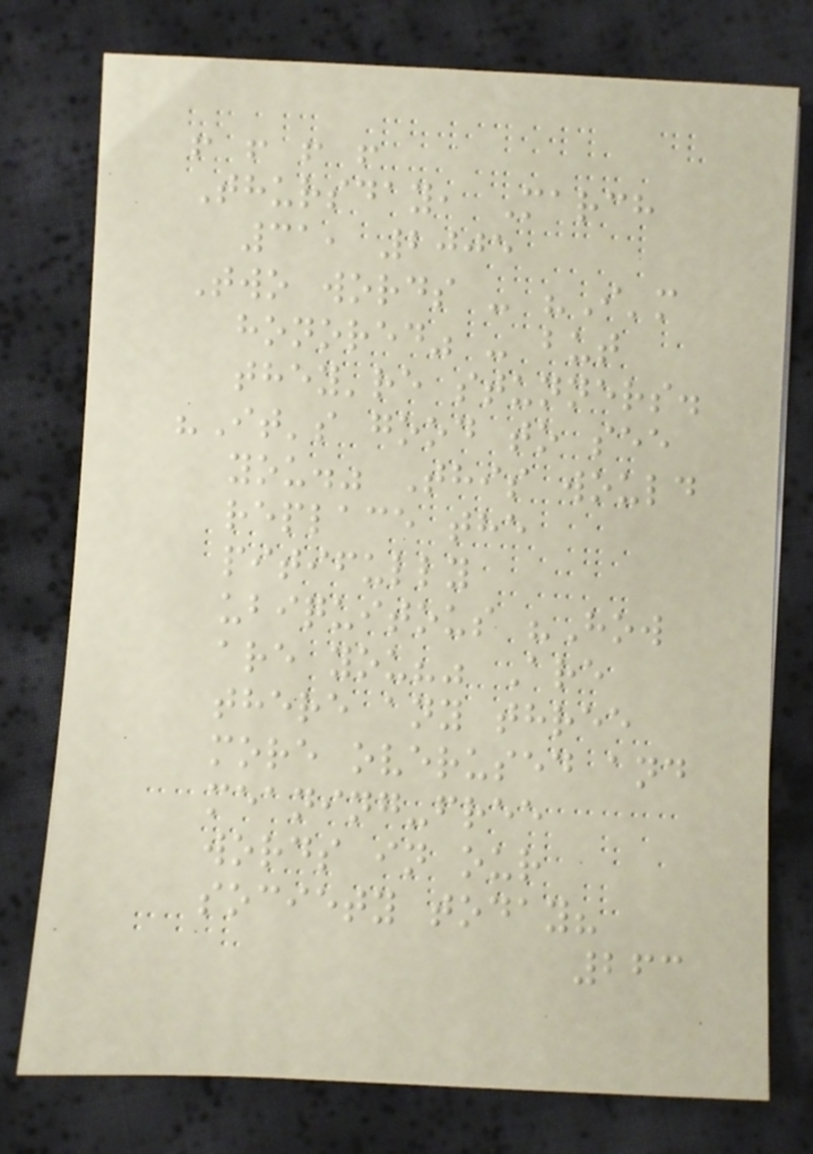! ! ! !
Thursday, March
31, 2005
Two words - "I'm
honored" - but
they're stunners.
"It's good to see
you." This would
replace the
pitifully
ubiquitous "How
are you?" Are
there any three
more overused and
meaning-free
words in our
society today?
263
